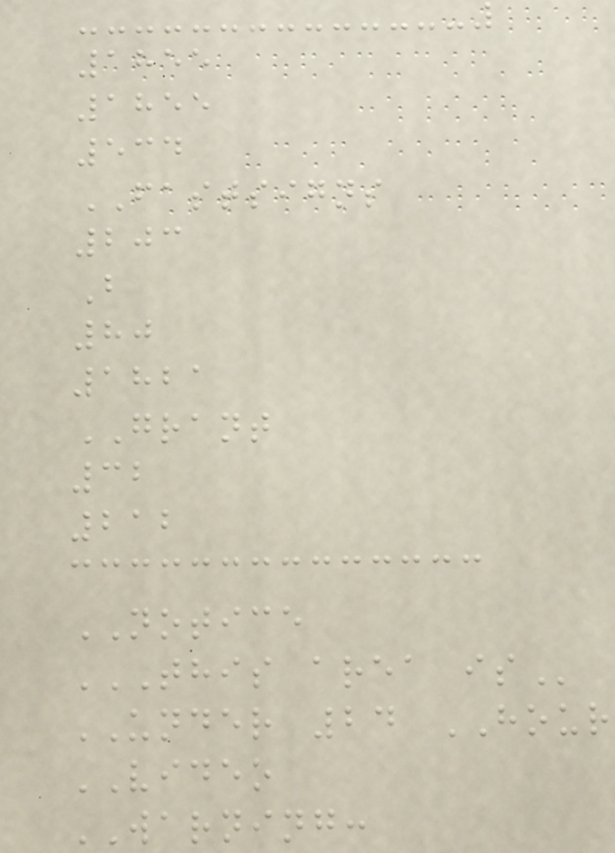1855
1855
534
FASTSIGNS
203
B
80
1821
GRANT
32
212
NOTICE
THIS AREA IS
UNDER 24 HOUR
VIDEO
WARNING:
